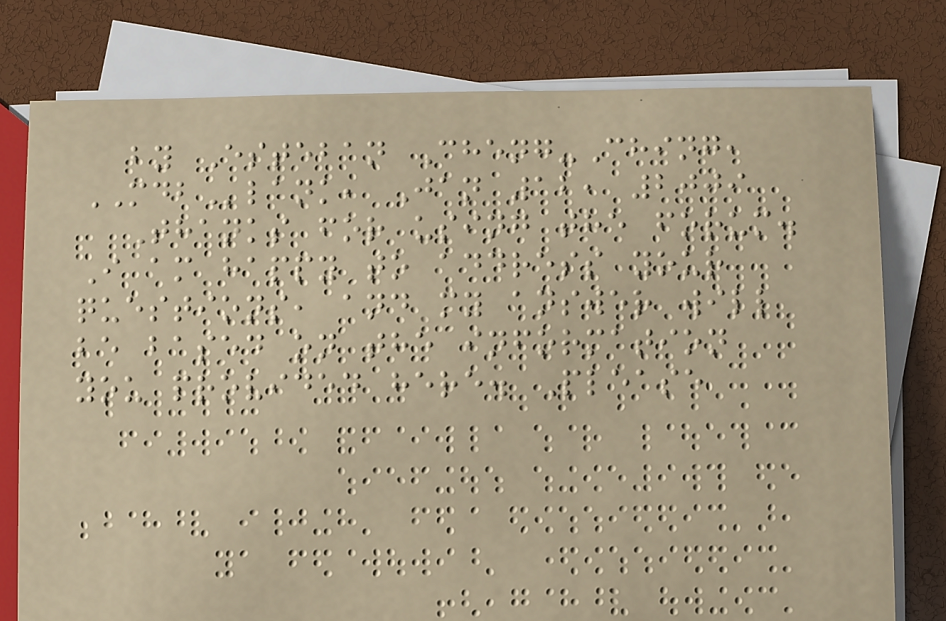by Esteban Cheng-Ching,
MDBlank, Jan 12, 2009
Thanks for using the forum.
I am happy to address your
questions, and my answer will
be based on the information
you provided here. Please
